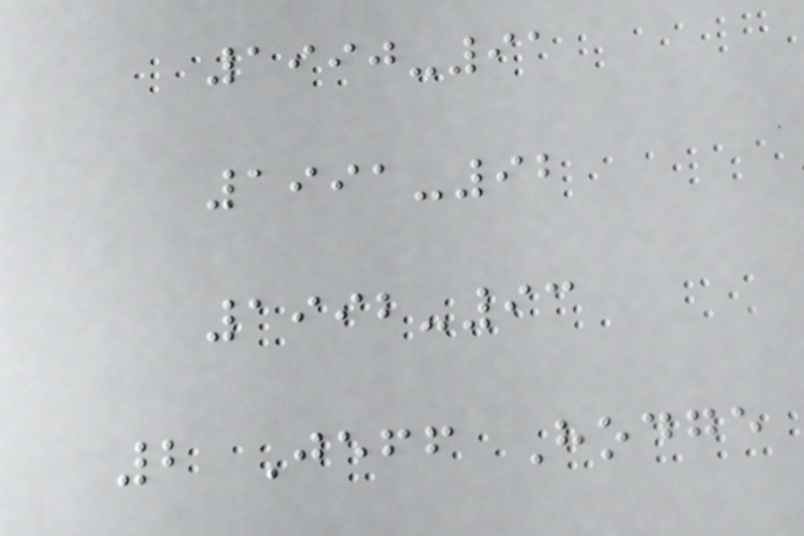1990-91
1991-92
1992-93
2 Jeff Hodge
